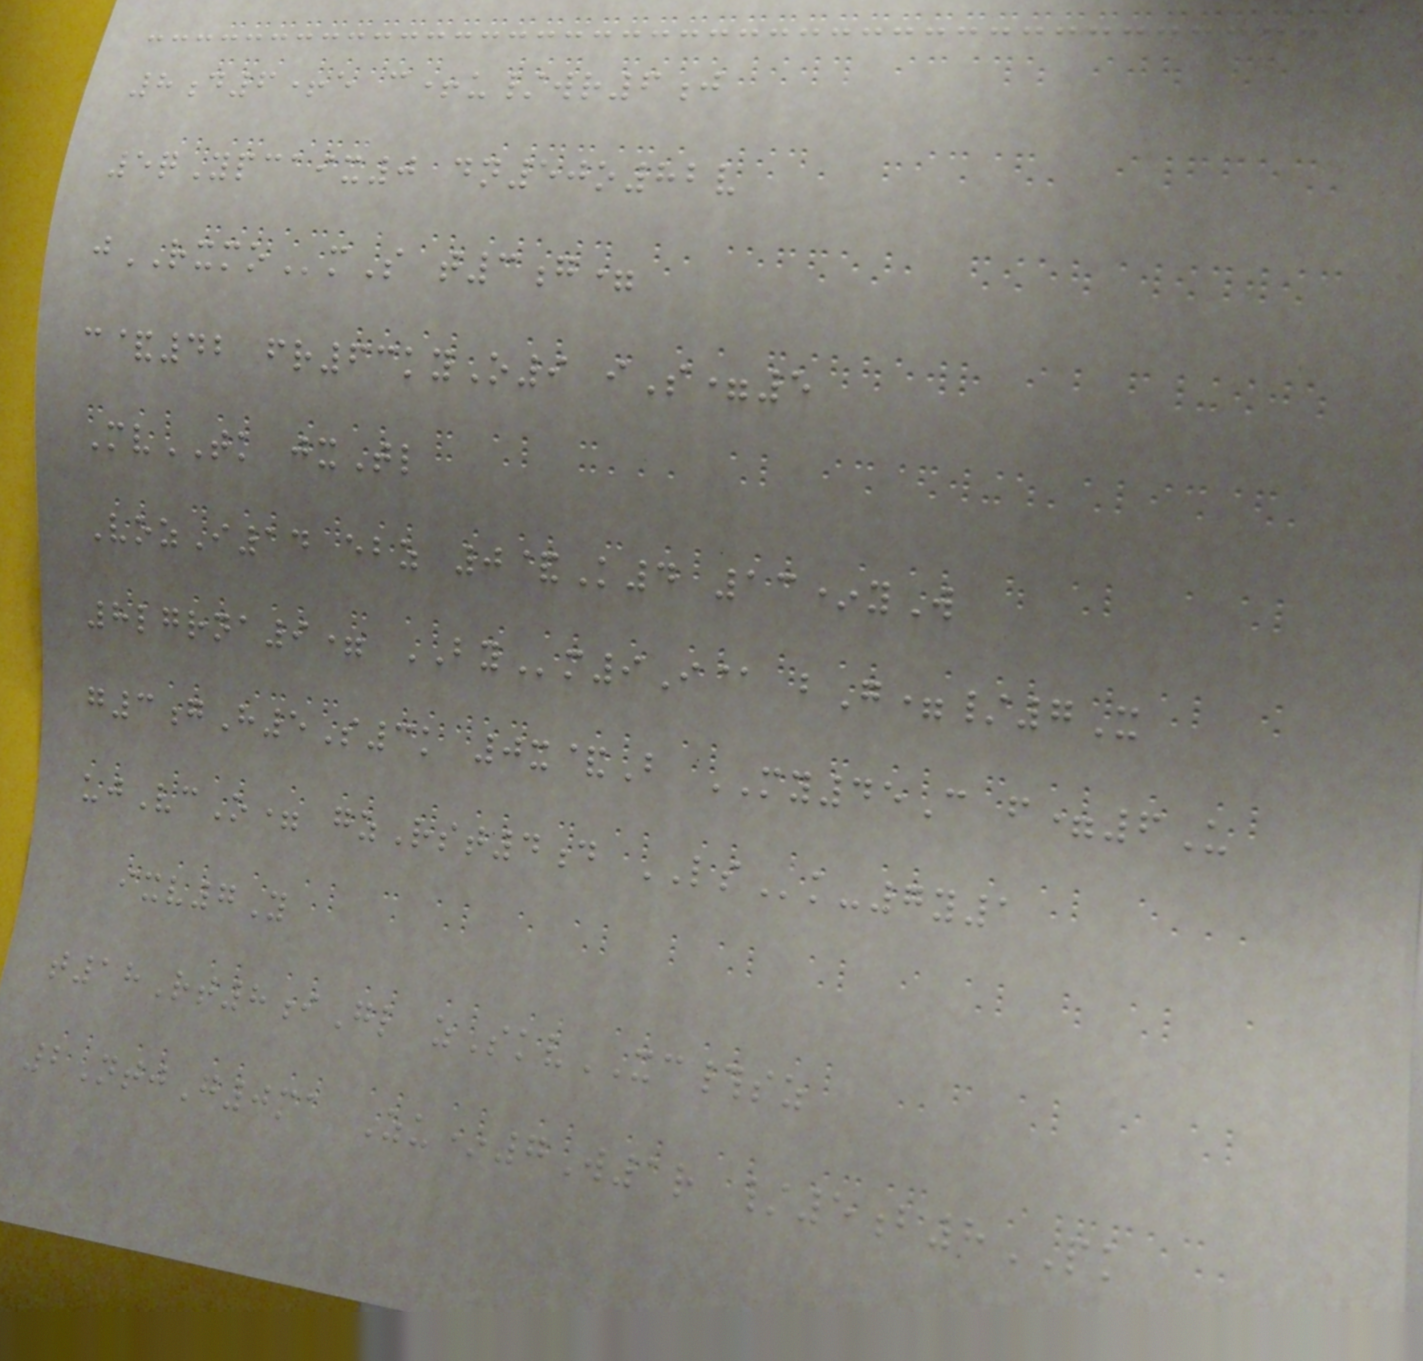8d6+e c+u/wr6j
5qYpcaix0 dn50o82v
jRXMOmS t3g=
c&42 fr63kyO9 iS=5
MvTK jxTl
VozI14 ebz 0&K4 13*yW
8lgrna9= BYm9I@ bG=/7X
g3gH5S3k 0x&B MY45C f=6U
ujVcO= gzRst4d LSk-7y1
ixv7Y
t18Rt8iGl zSkvXC#sz
2NtjG0ma Zu*7W1r /5b8PK
